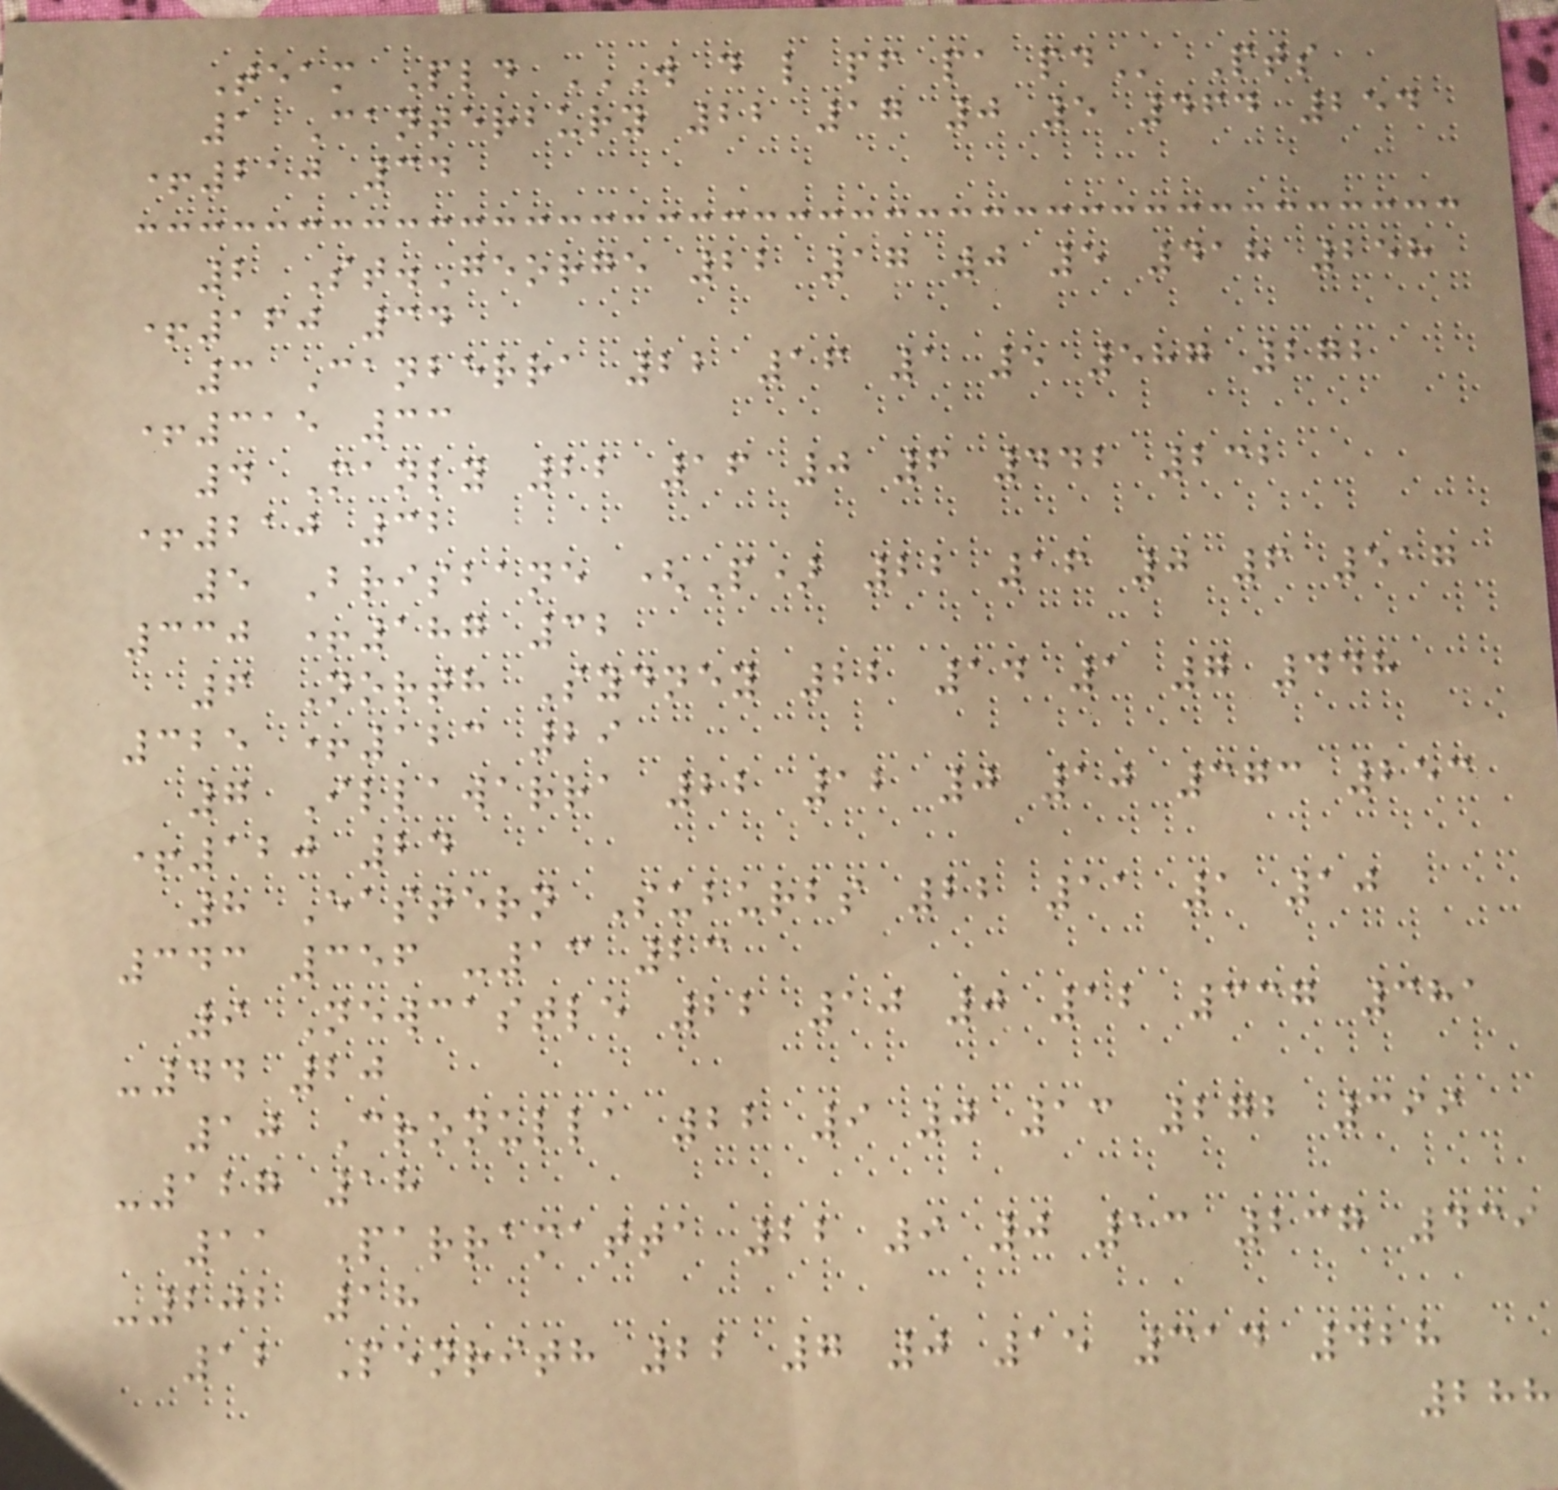Team Pld W D L PF PA PD Pts
1 Canterbury 22 17 0 5 464 254
+210 34
2 St.George 22 17 0 5 418 258
+160 34
3 Canberra 22 16 1 5 587 272
+315 33
4 Manly 22 16 0 6 442 232
+210 32
5 Brisbane (P) 22 16 0 6 517
330 +187 32
6 North Sydney 22 14 1 7 448
325 +123 29
7 Illawarra 22 12 0 10 373 253
+120 24
8 Eastern Suburbs 22 11 1 10
343 356 -13 23
9 Newcastle 22 10 0 12 337 381
-44 20
10 Cronulla 22 9 0 13 272 399
-127 18
11 Parramatta 22 9 0 13 237 439
-202 18
12 Penrith 22 7 0 15 314 428
288
